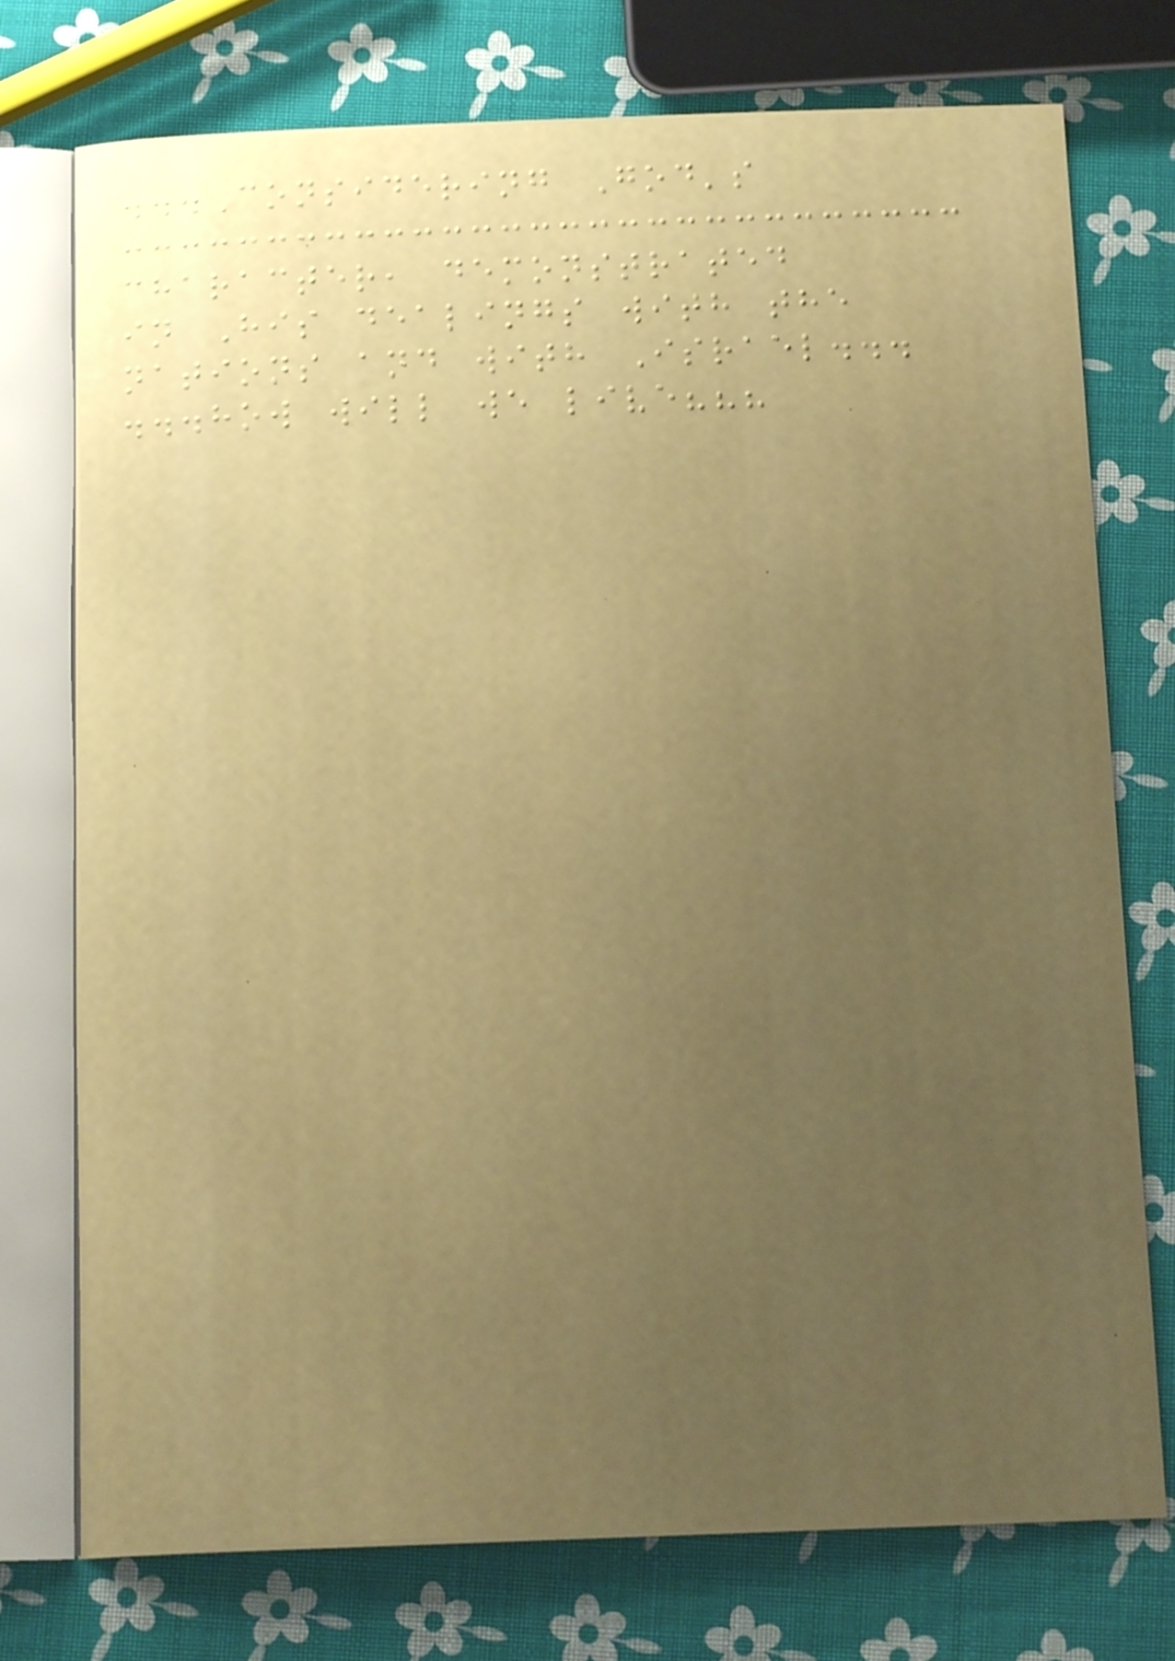...Considering God's
character, demonstrated
in His dealings with the
nations and with Israel...
...how will we live???
